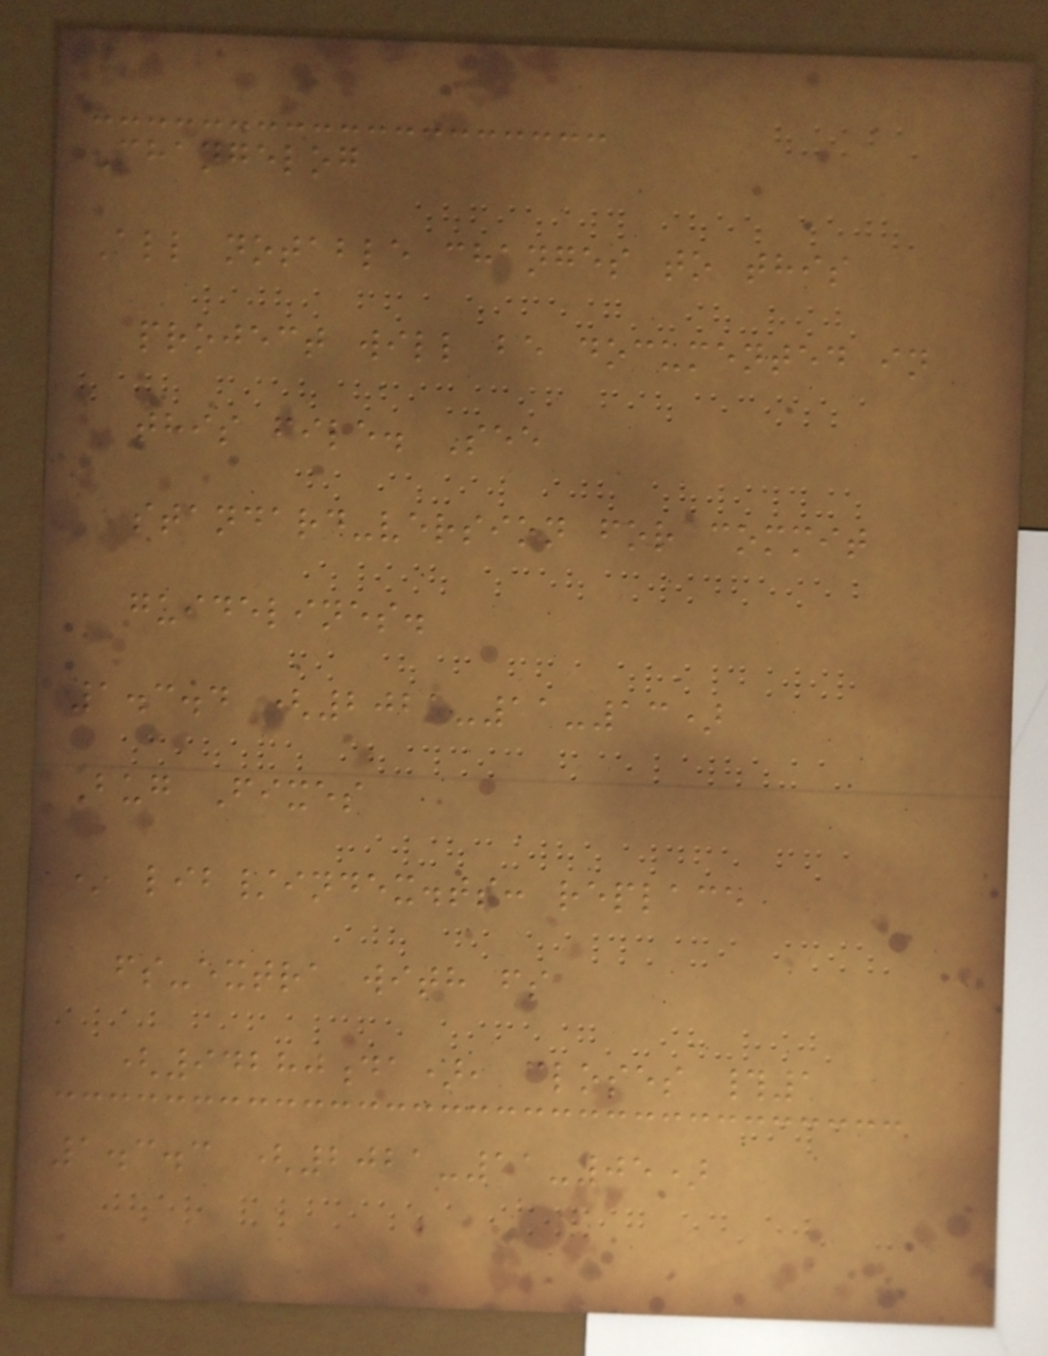Changelog
All notable changes to this
project will be documented in
this file. See
standard-version for commit
guidelines.
1.3.4 (2021-11-13)
Bug Fixes
* lib/index.ts: replace
fs-extra with fs
(94280da), closes #1
1.3.3 (2021-11-05)
